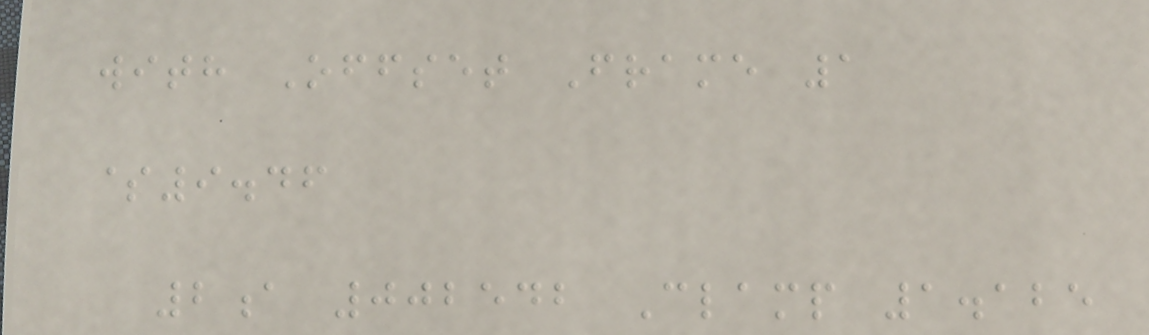with Offset Frame 1
$9.46
2a 002542 Clamp 1.125
